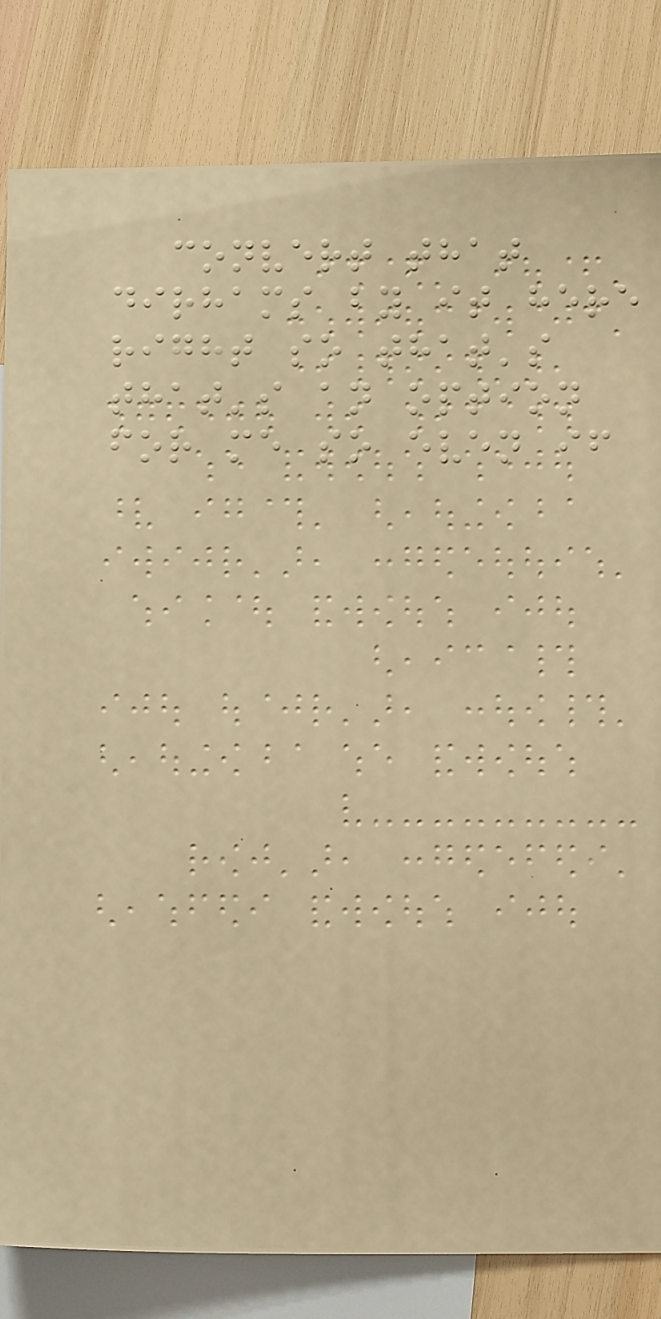convert that
dirhams by it here
right so that's
that's an option
for me so even if
